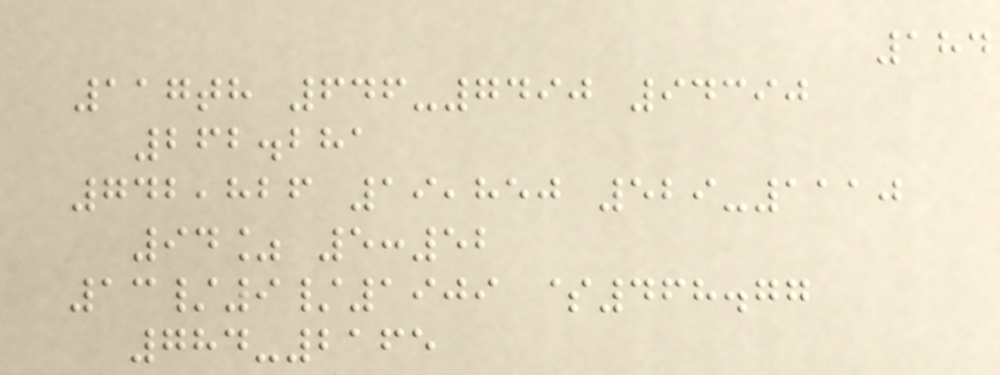184
117th 646-7490 94390
262.281
742,826 19,850 529-1110
94% 5:52
13/9/1909 $468.77
784-2165
